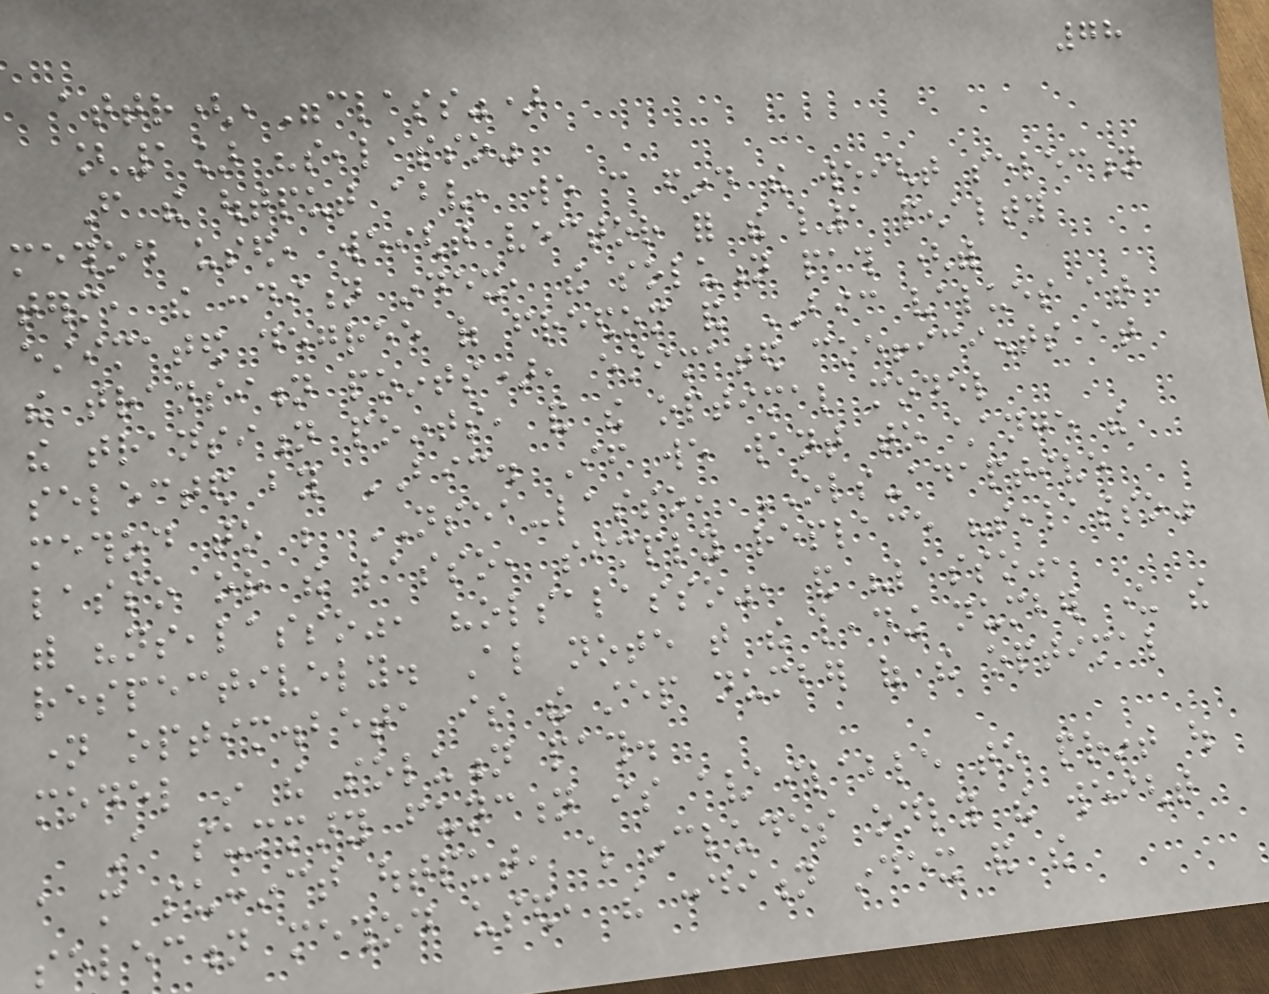78
attr(,"class")
[1] "sealasso"
From the output above, we can find the weight selection
method used, weight vector for the l1 penalty
term, the condition index, the solution path (with
estimated degree of freedom and BIC values at
the transition points), estimated coefficients at
the transition points, and the optimal model
selected by BIC. If we want to change the
method to be NSEA-lasso, OLS-adaptive
lasso or the lasso, simply replace "sealasso"
with "nsealasso", "olsalasso", and "lasso",
respectively. Also note that the leading number under the
name optim.beta is the step number of the optimal
model in the solution path.
A summary function is available to print out
a more succinct output, which includes only the weight
selection method used, the condition index and the
